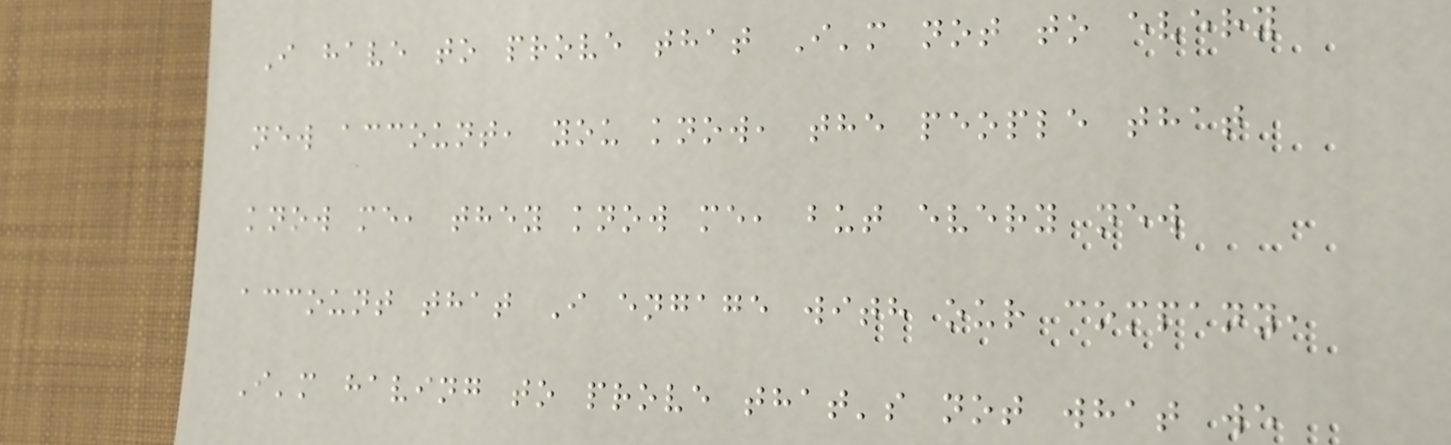I have to prove that I'm not to every
new account, you know, the people that
know me, they know me, but every new
account that I engage with our company,
I'm having to prove that's not what we
